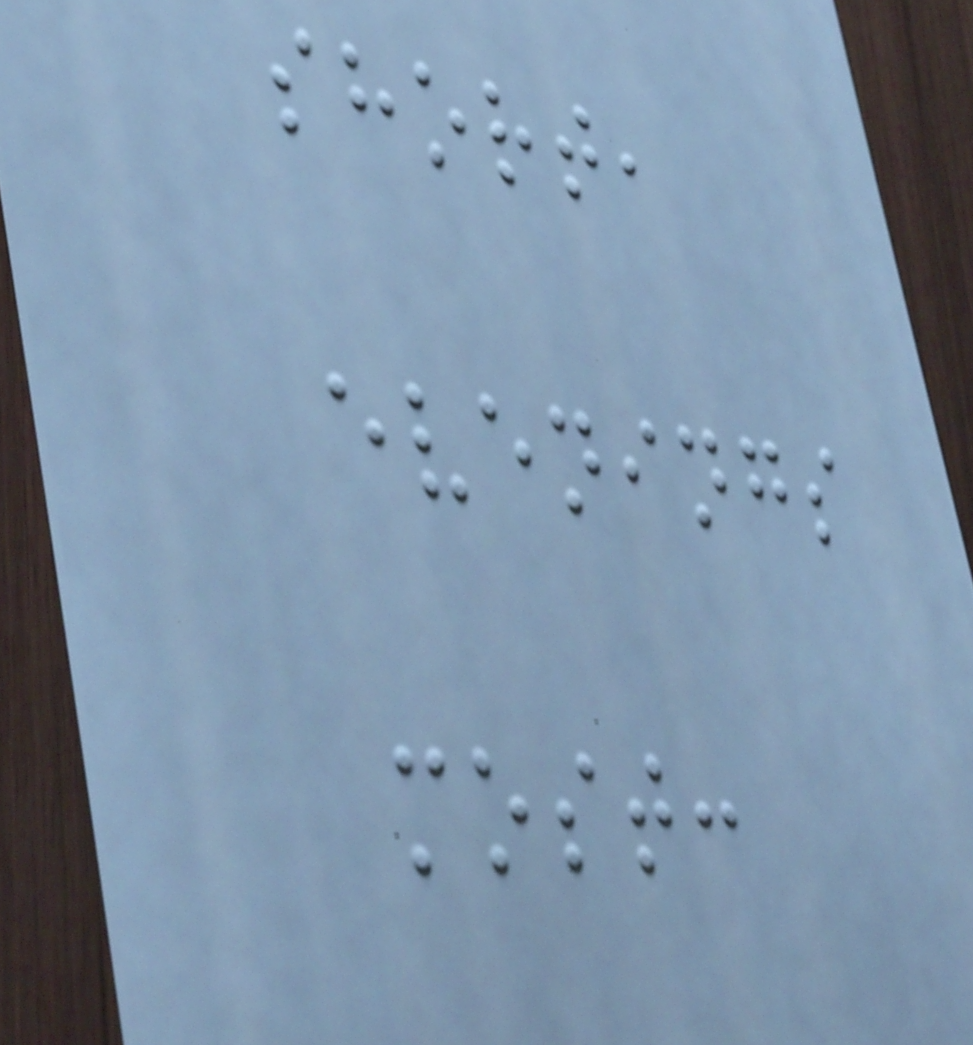short,
evenings
most:
